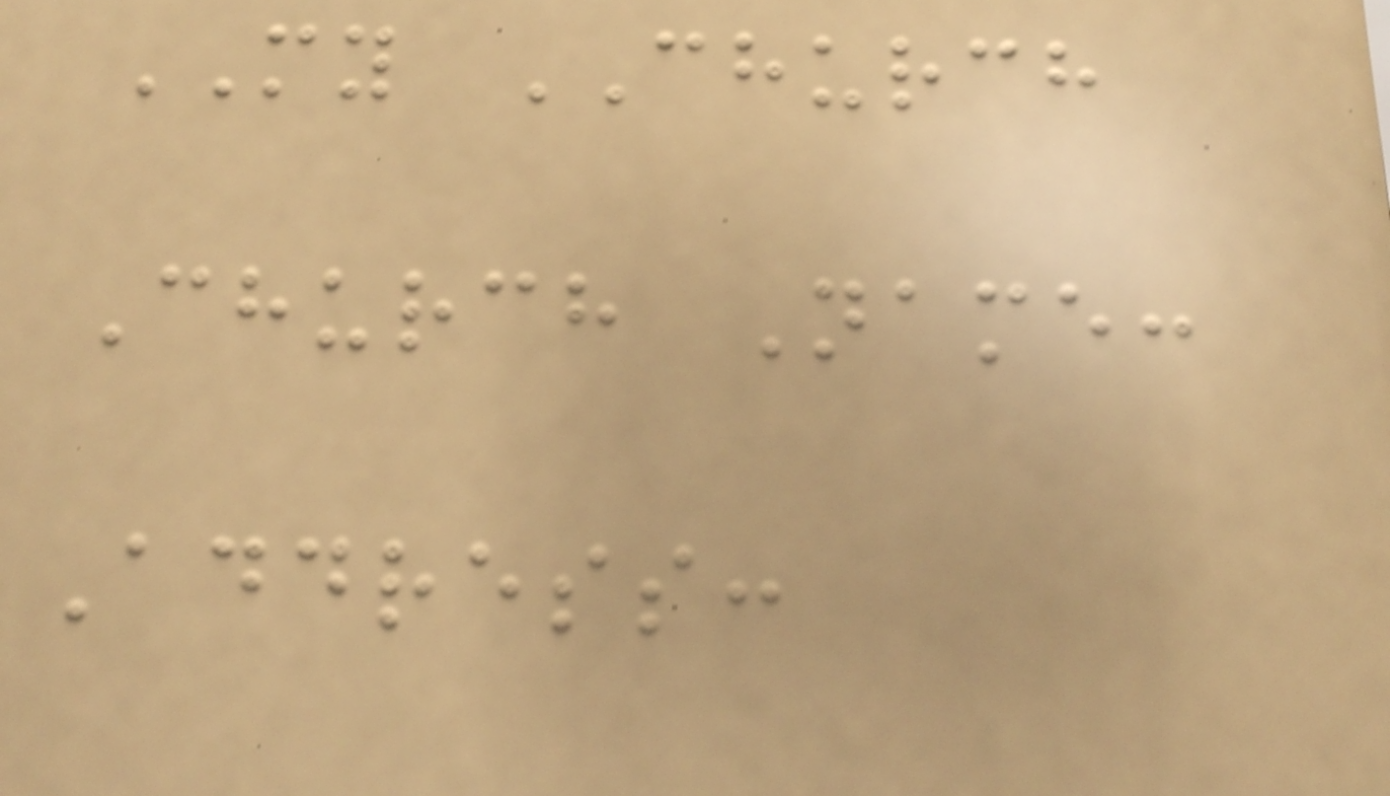MY CHURCH
Church Name:
Address:
